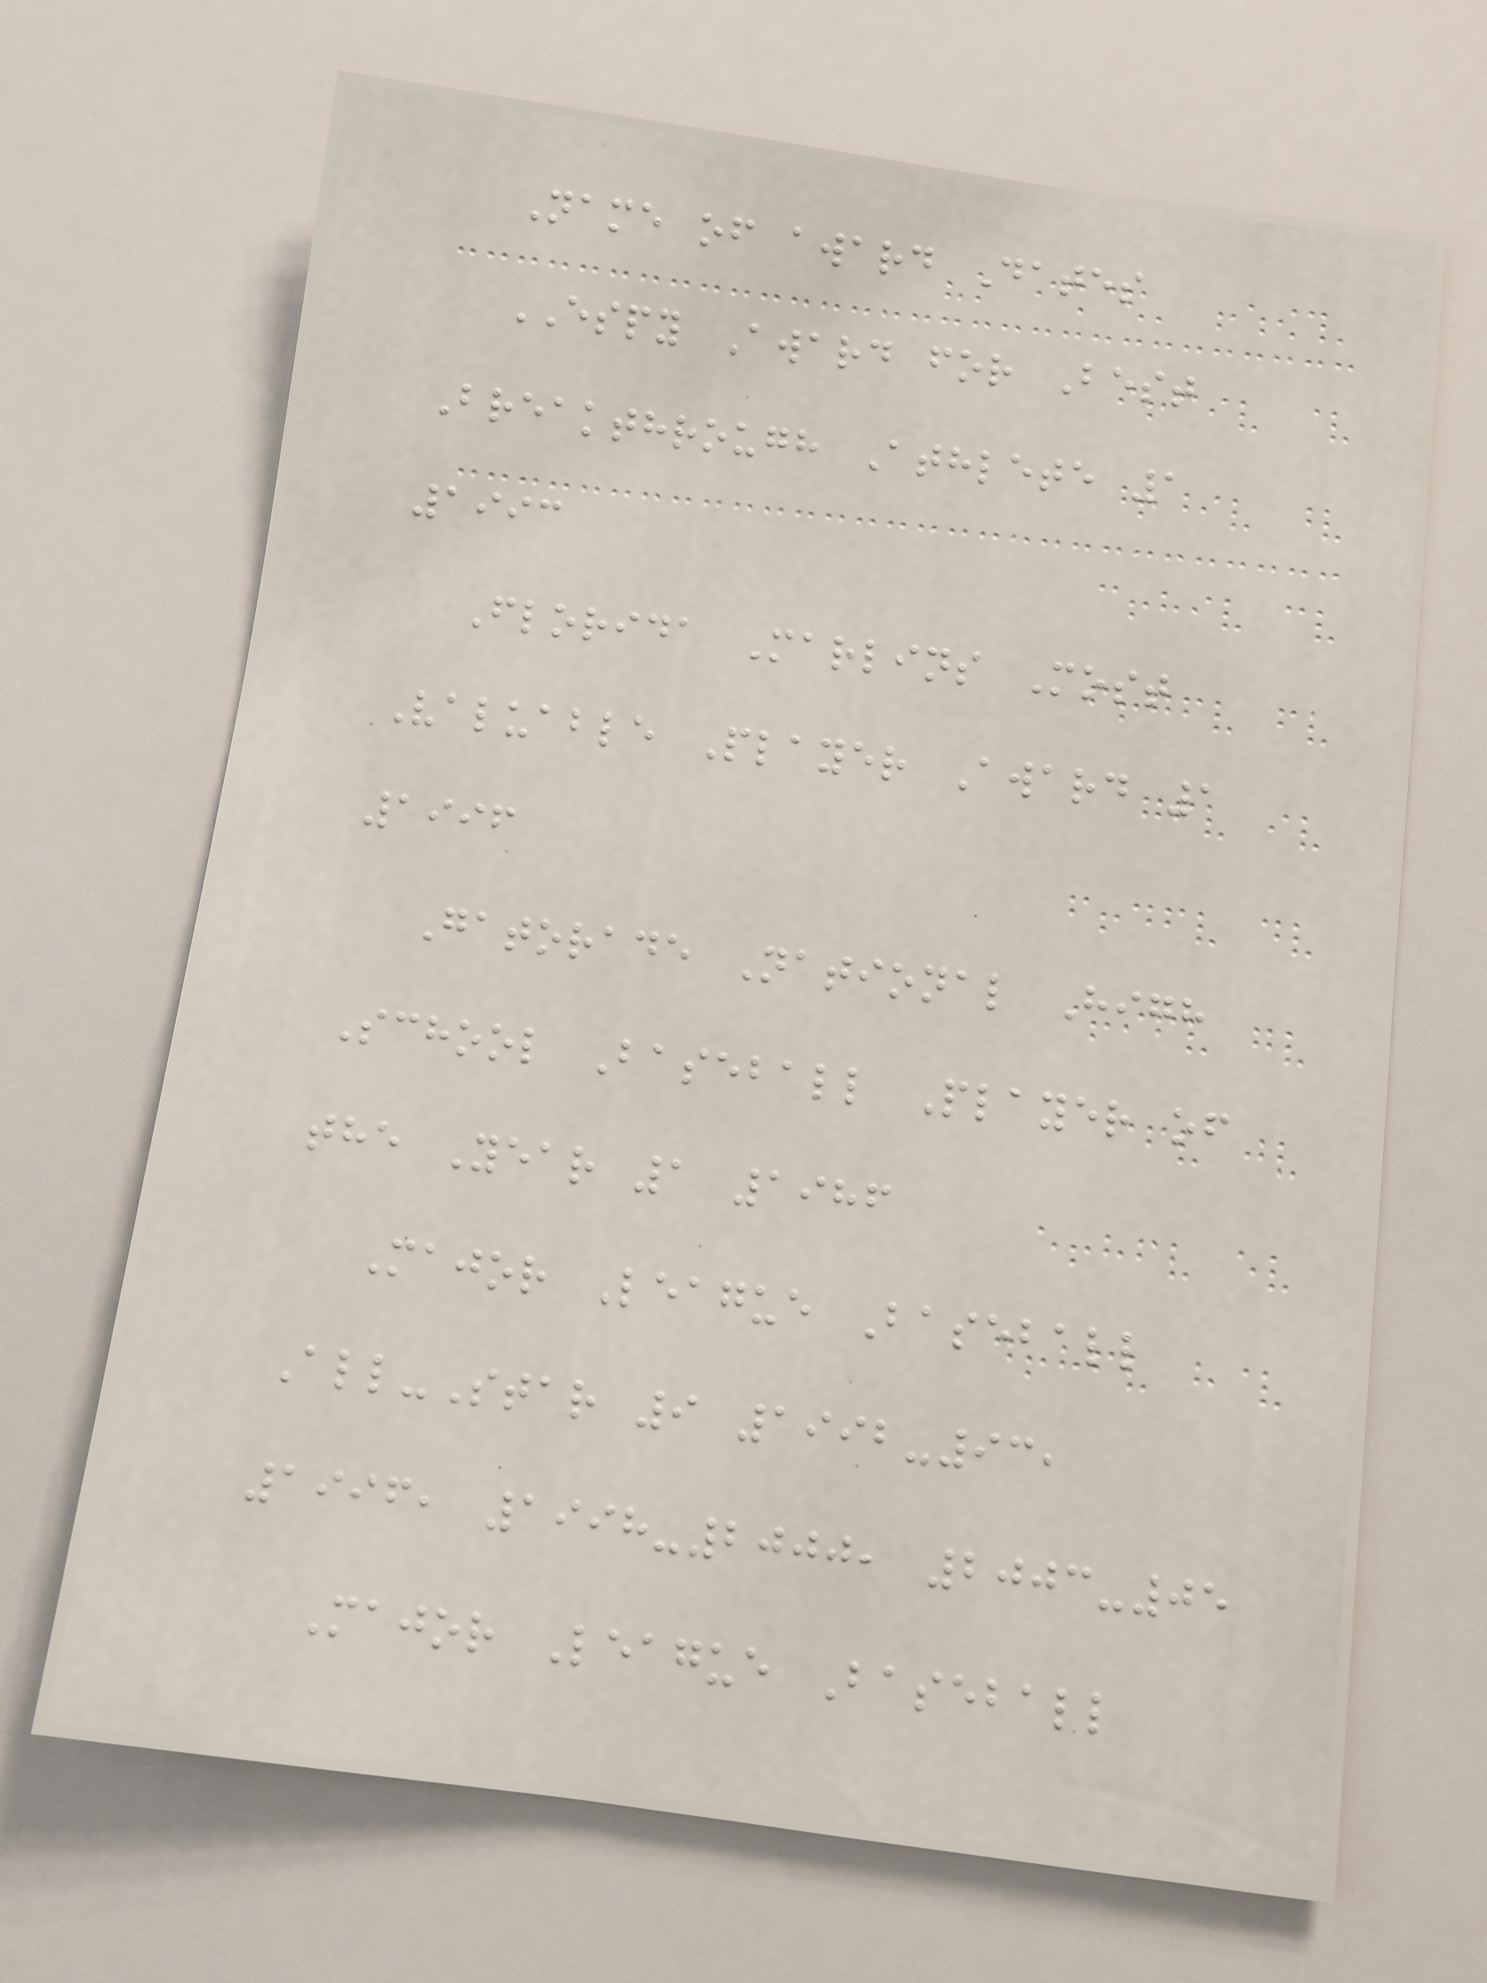Name of award Dates
ESPY Award for Best
Breakthrough Athlete 1
1993
Florida Marlins Most
Valuable Player Award 1
1996
Gatorade National High
School Baseball Player of
the Year 1 1986
Major League Baseball
All-Star 9 1992-93,
1996, 1998-2000, 2003-05
Major League Baseball
